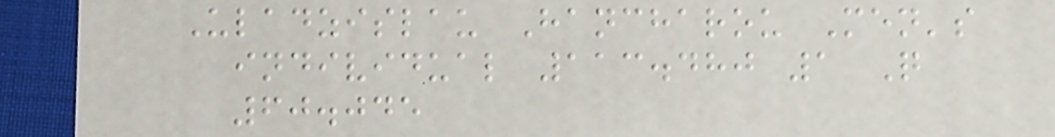Uladzislau Hancharou Men's
individual 113.480 1 Q
60.045
